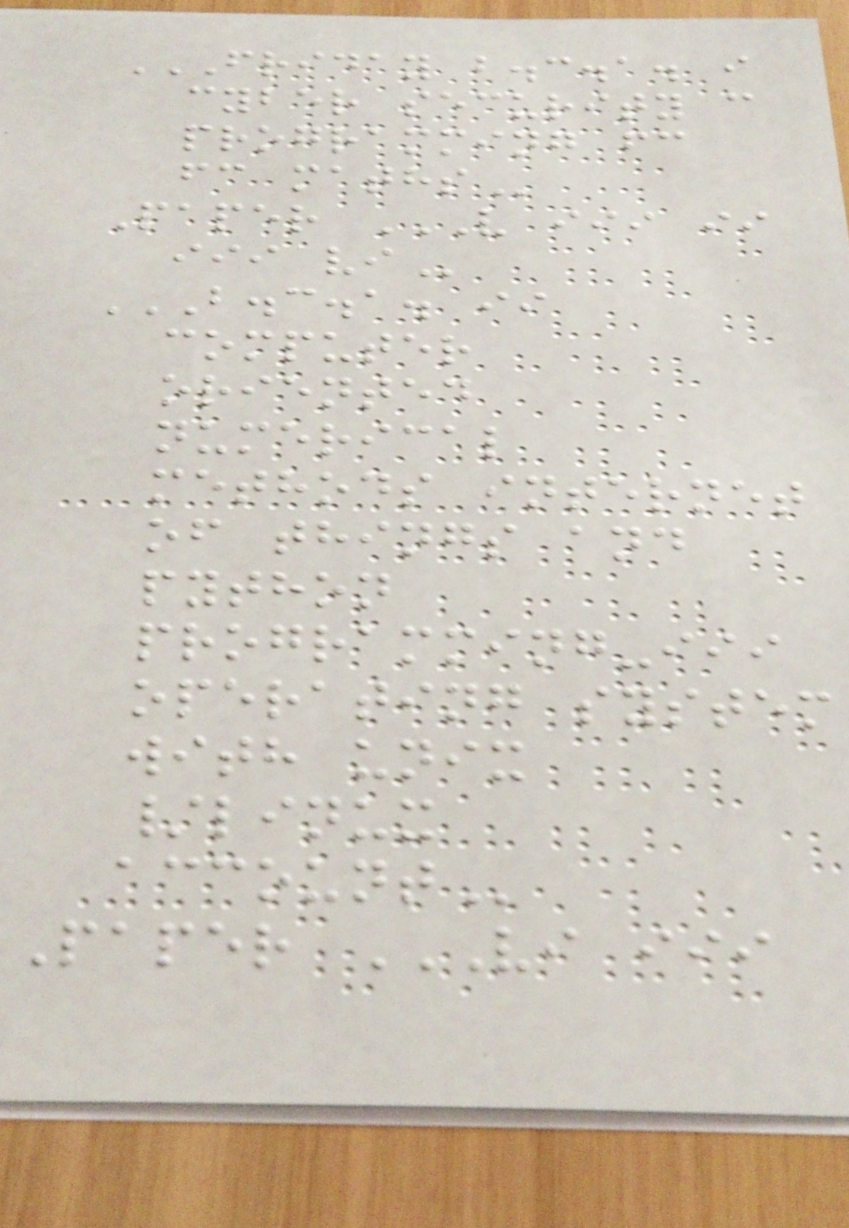FRIDAY B.C.A. I
CYBER SECURITY C
PROGRAMMING FC
FC MATHS
Paper V III II
III VI
B.C.A. II
COMPUTER
ORIENTED
NUMERICAL
METHODS INTERNET
OF THINGS AND
PYTHON
PROGRAMMING-III
OPERATING SYSTEM
WITH UNIX
/LINUX
ACCOUNT
Paper VI III
